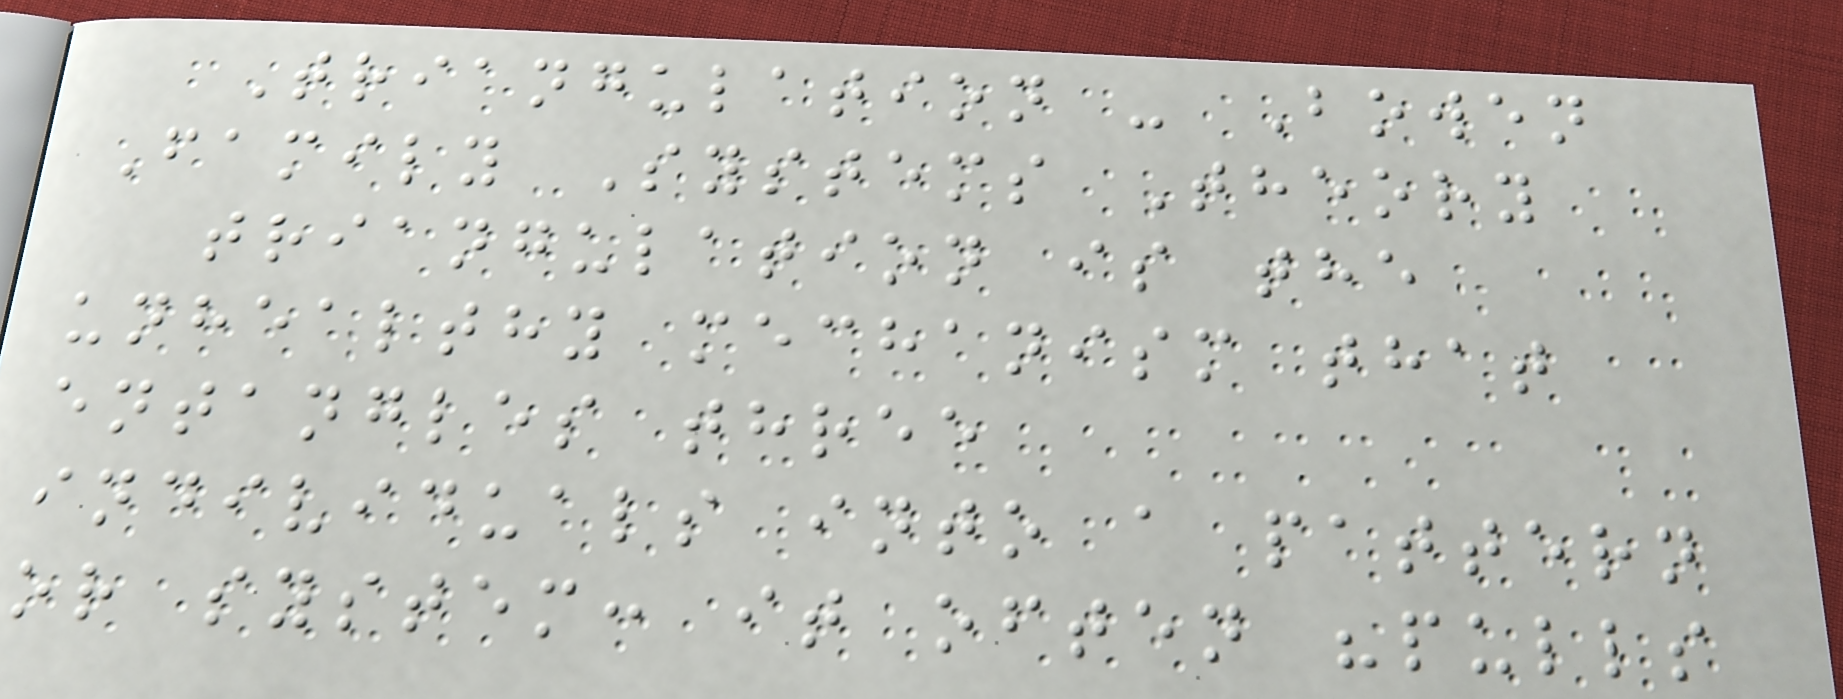Triangulation - Bowen
Family Systems Theory
triangulation is the
unhealthy mechanism that
entangles three
individuals into a pattern
or system: it often "pulls
